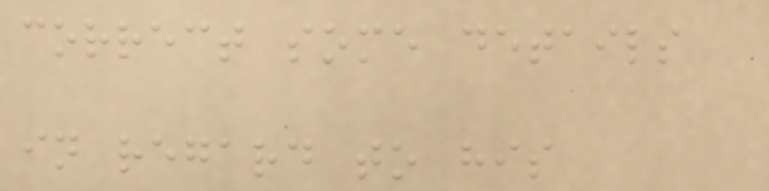correct some details
in regard to his
